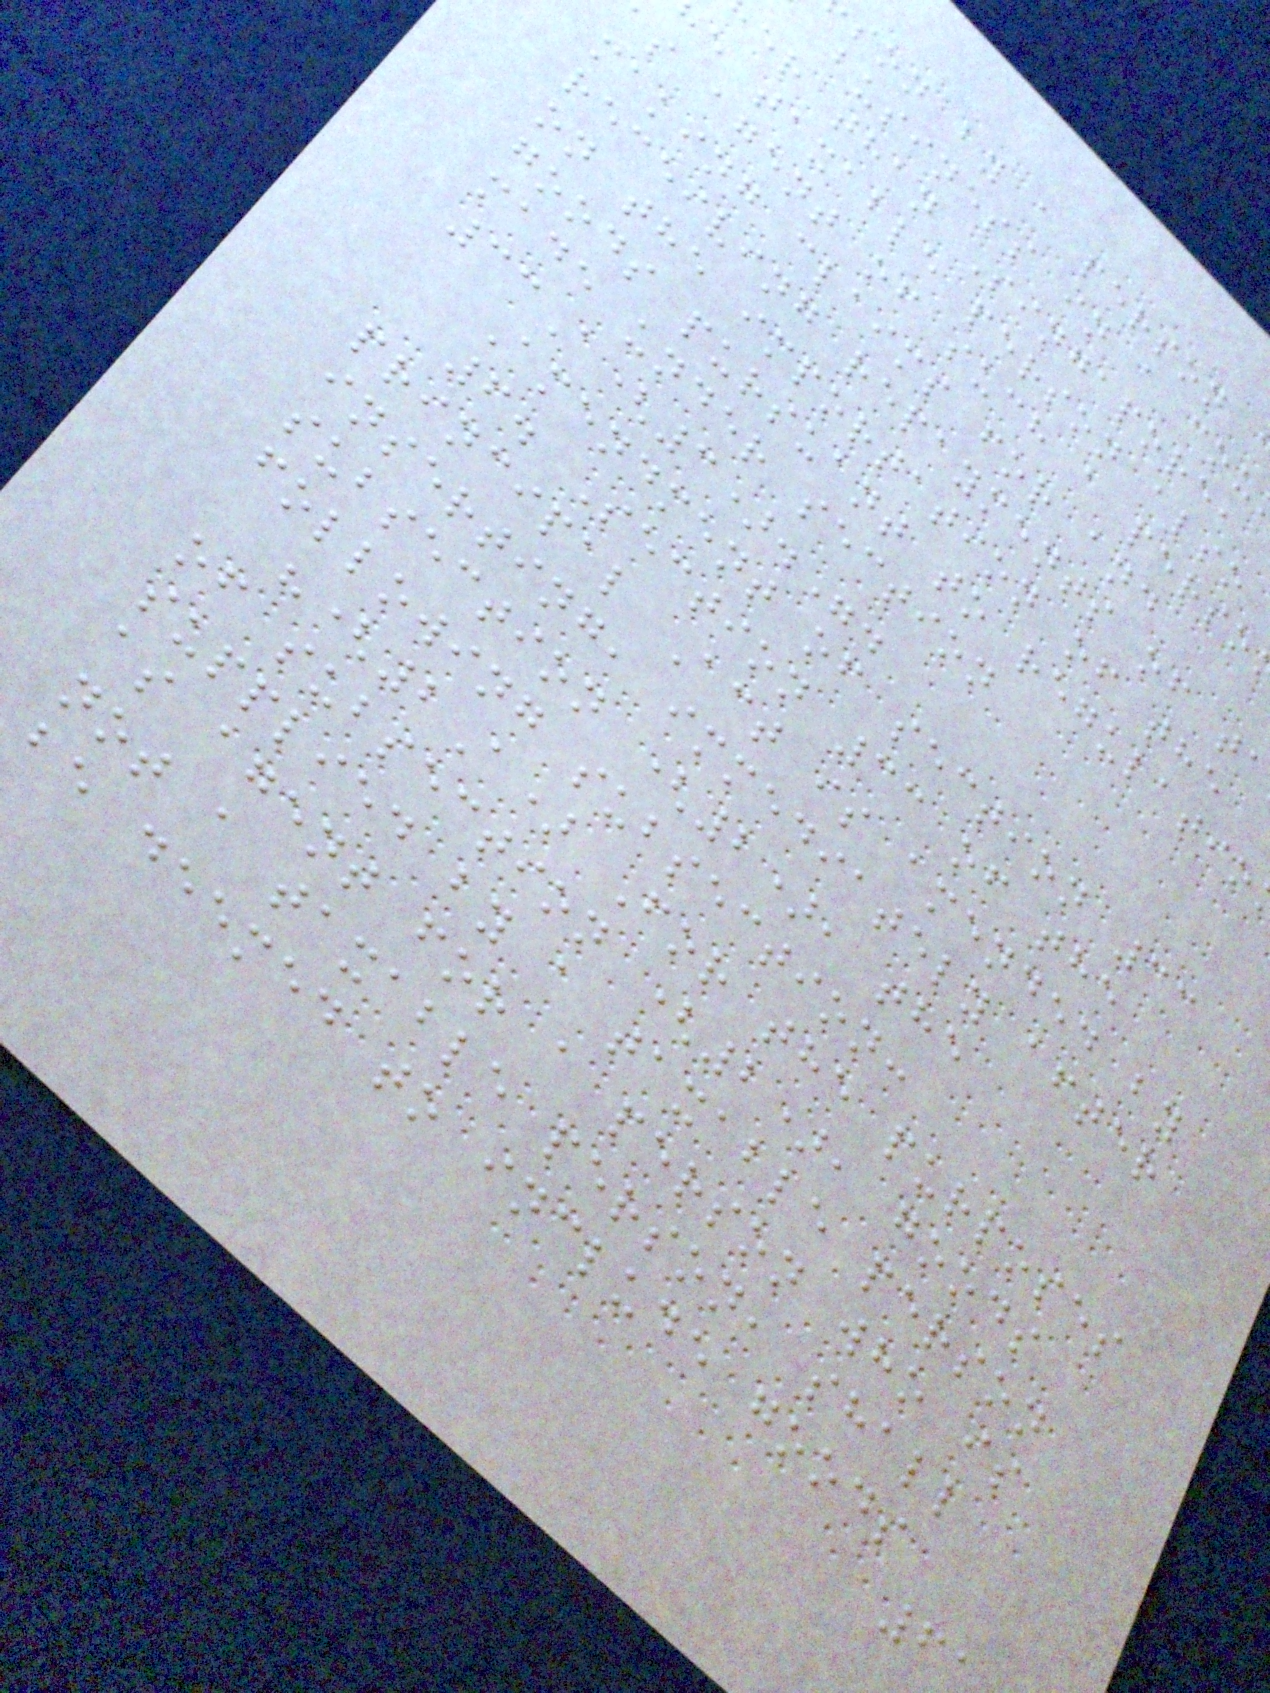son by a person
business in a cou
er than Singapore,
e taxable person also
as agent of such a perso
making claims for and
receiving repayments of ta
on the importation of the
goods pursuant to regulatio
made under section
33A(3).".
Amendment of section 33
6. Section 33 of the
principal Act is amended by
inserting, immediately after
subsection (2), the
following subsection:
"(2A) For the purposes
of subsection (2), goods
supplied by a taxable person
as agent for a person who is
not a taxable person, shall
be deemed to include goods
